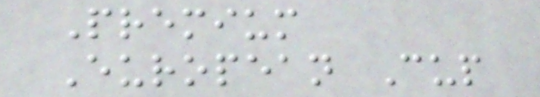Premium
European Cup
